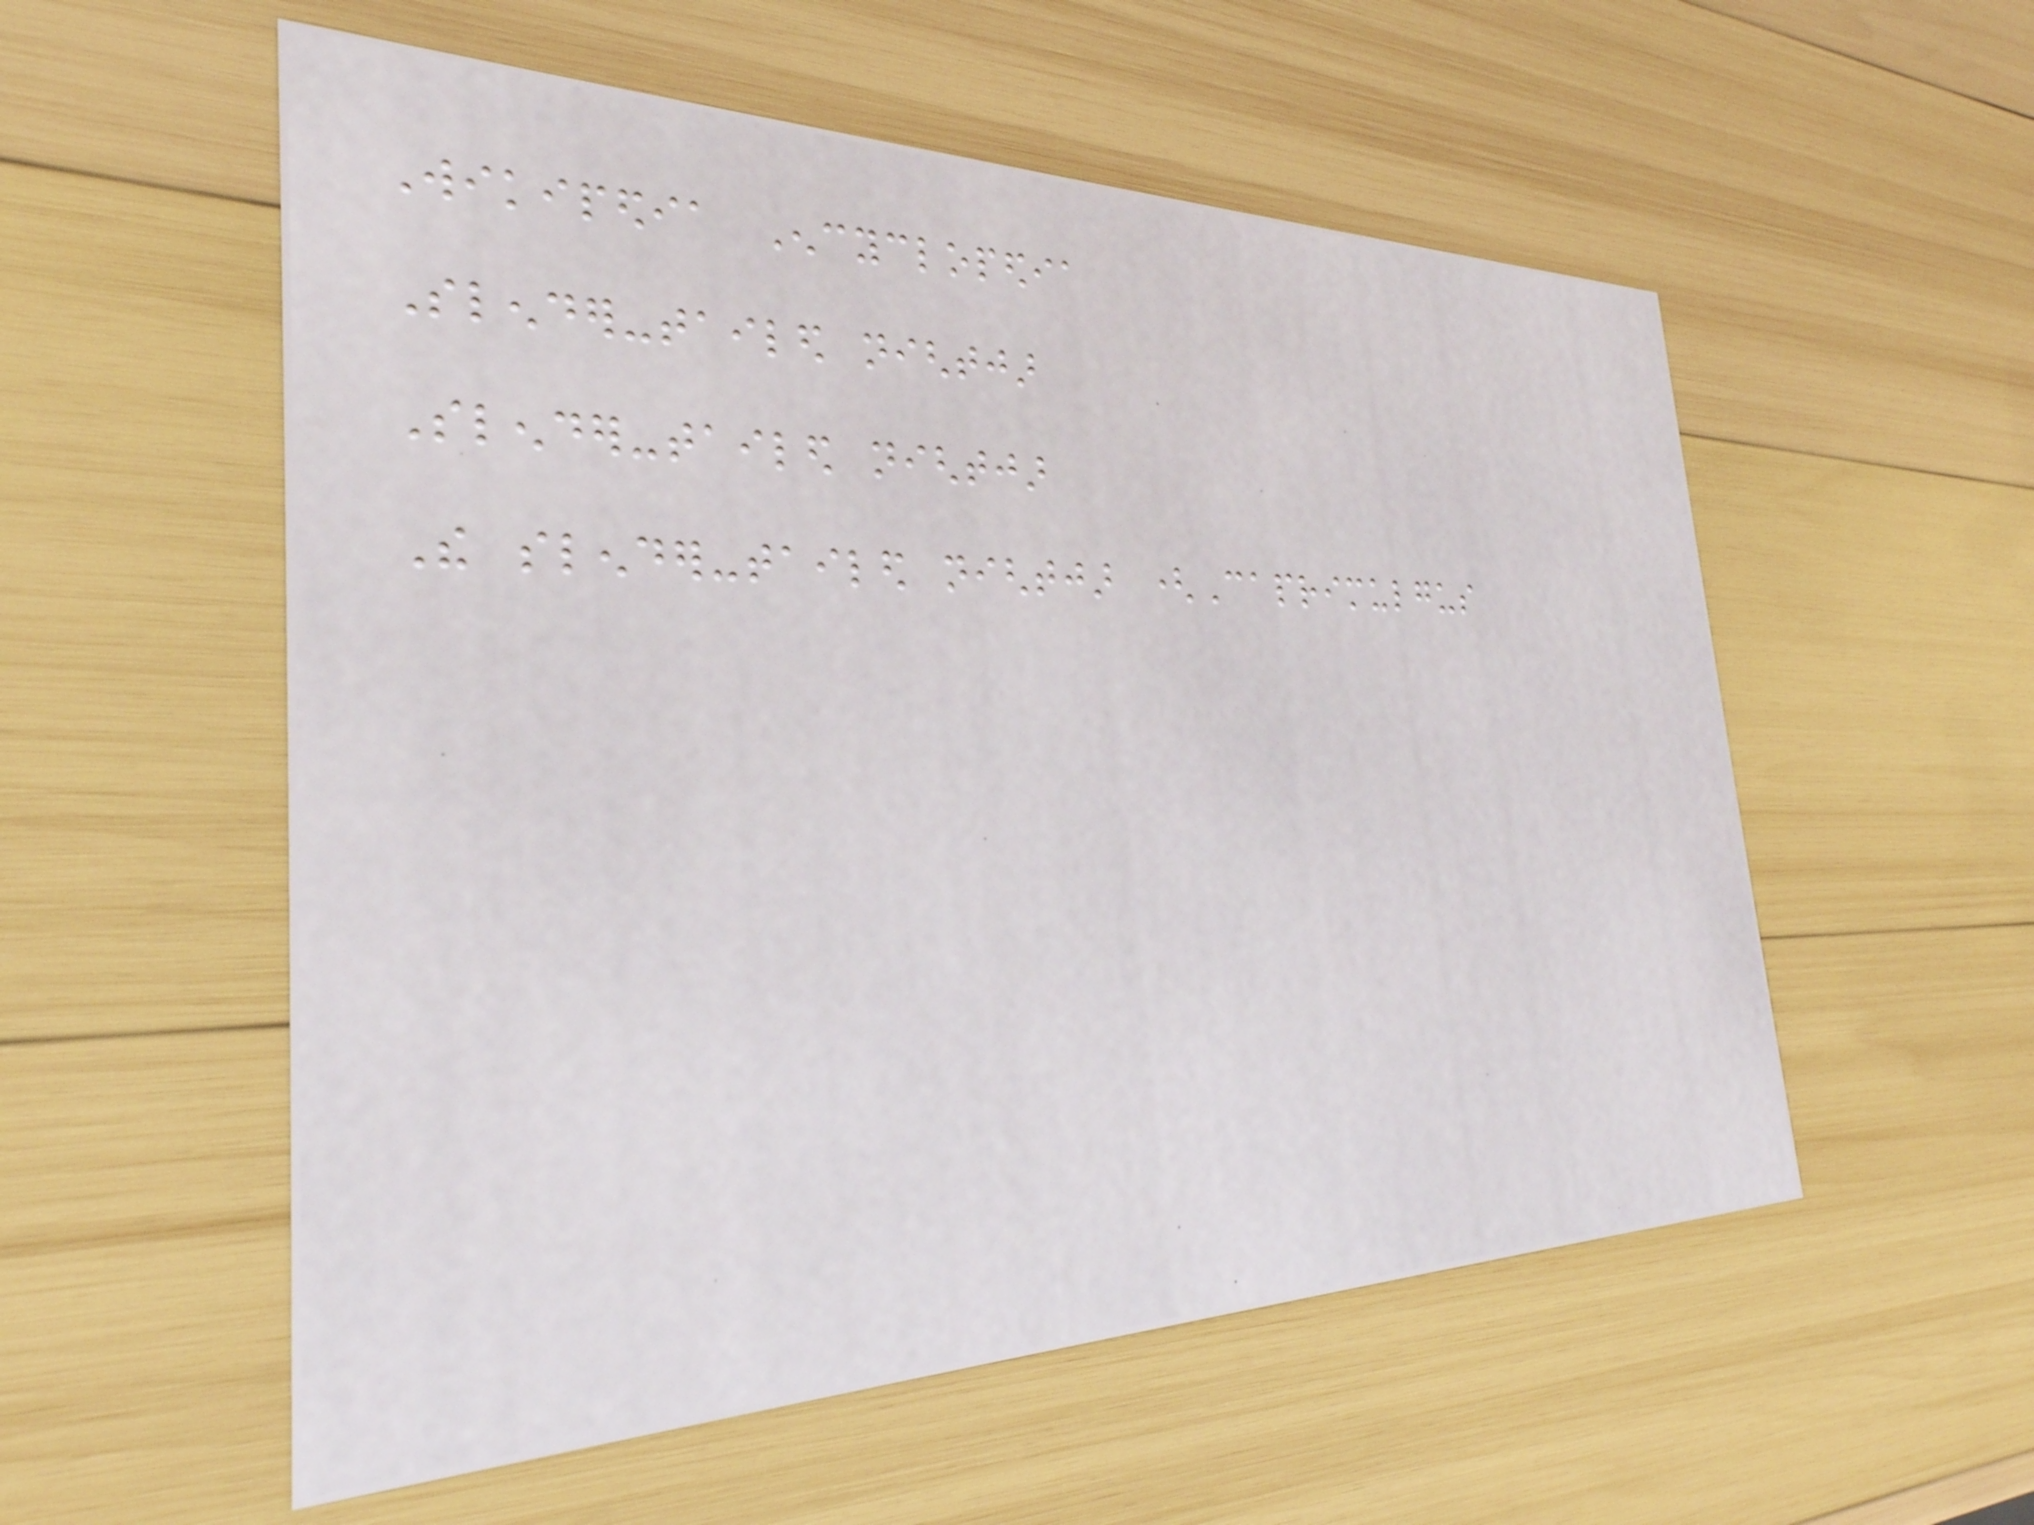Wikipedia Encyclopedia
Slender-tailed nightjar
Slender-tailed nightjar
The slender-tailed nightjar (Caprimulgus
